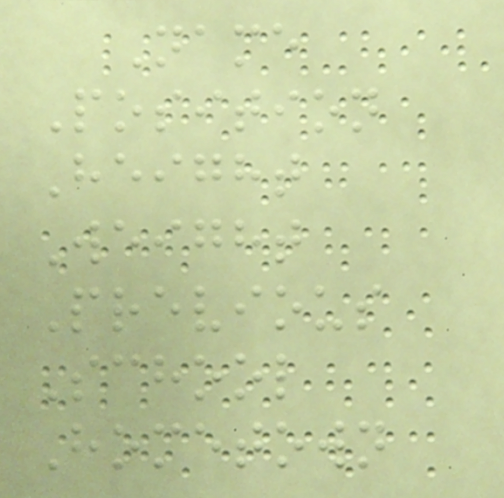Name
Position
Height
Weight
Previous
School
Hometown
